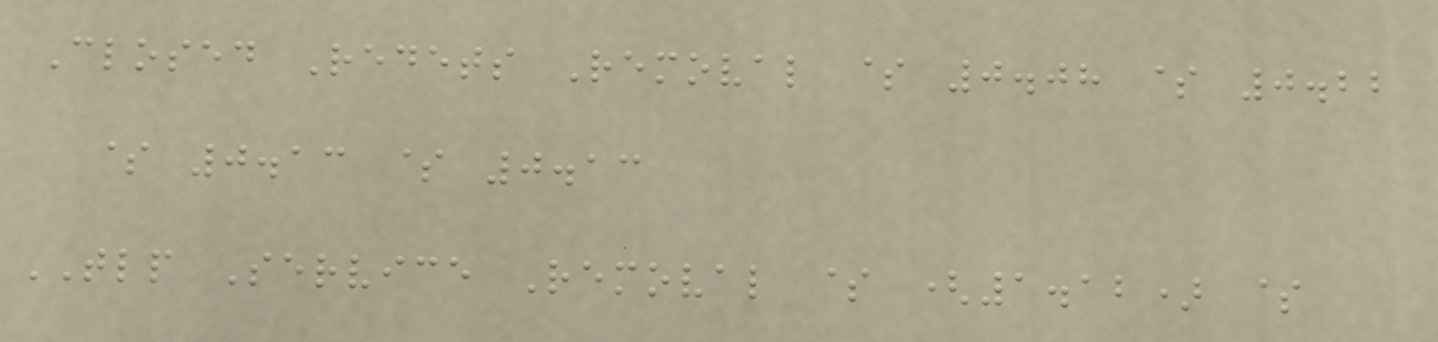Closed Redets Removal $ 0.08 $ 0.22
$ 0.13 $ 0.13
TLP Service Removal $ (1.12) $
